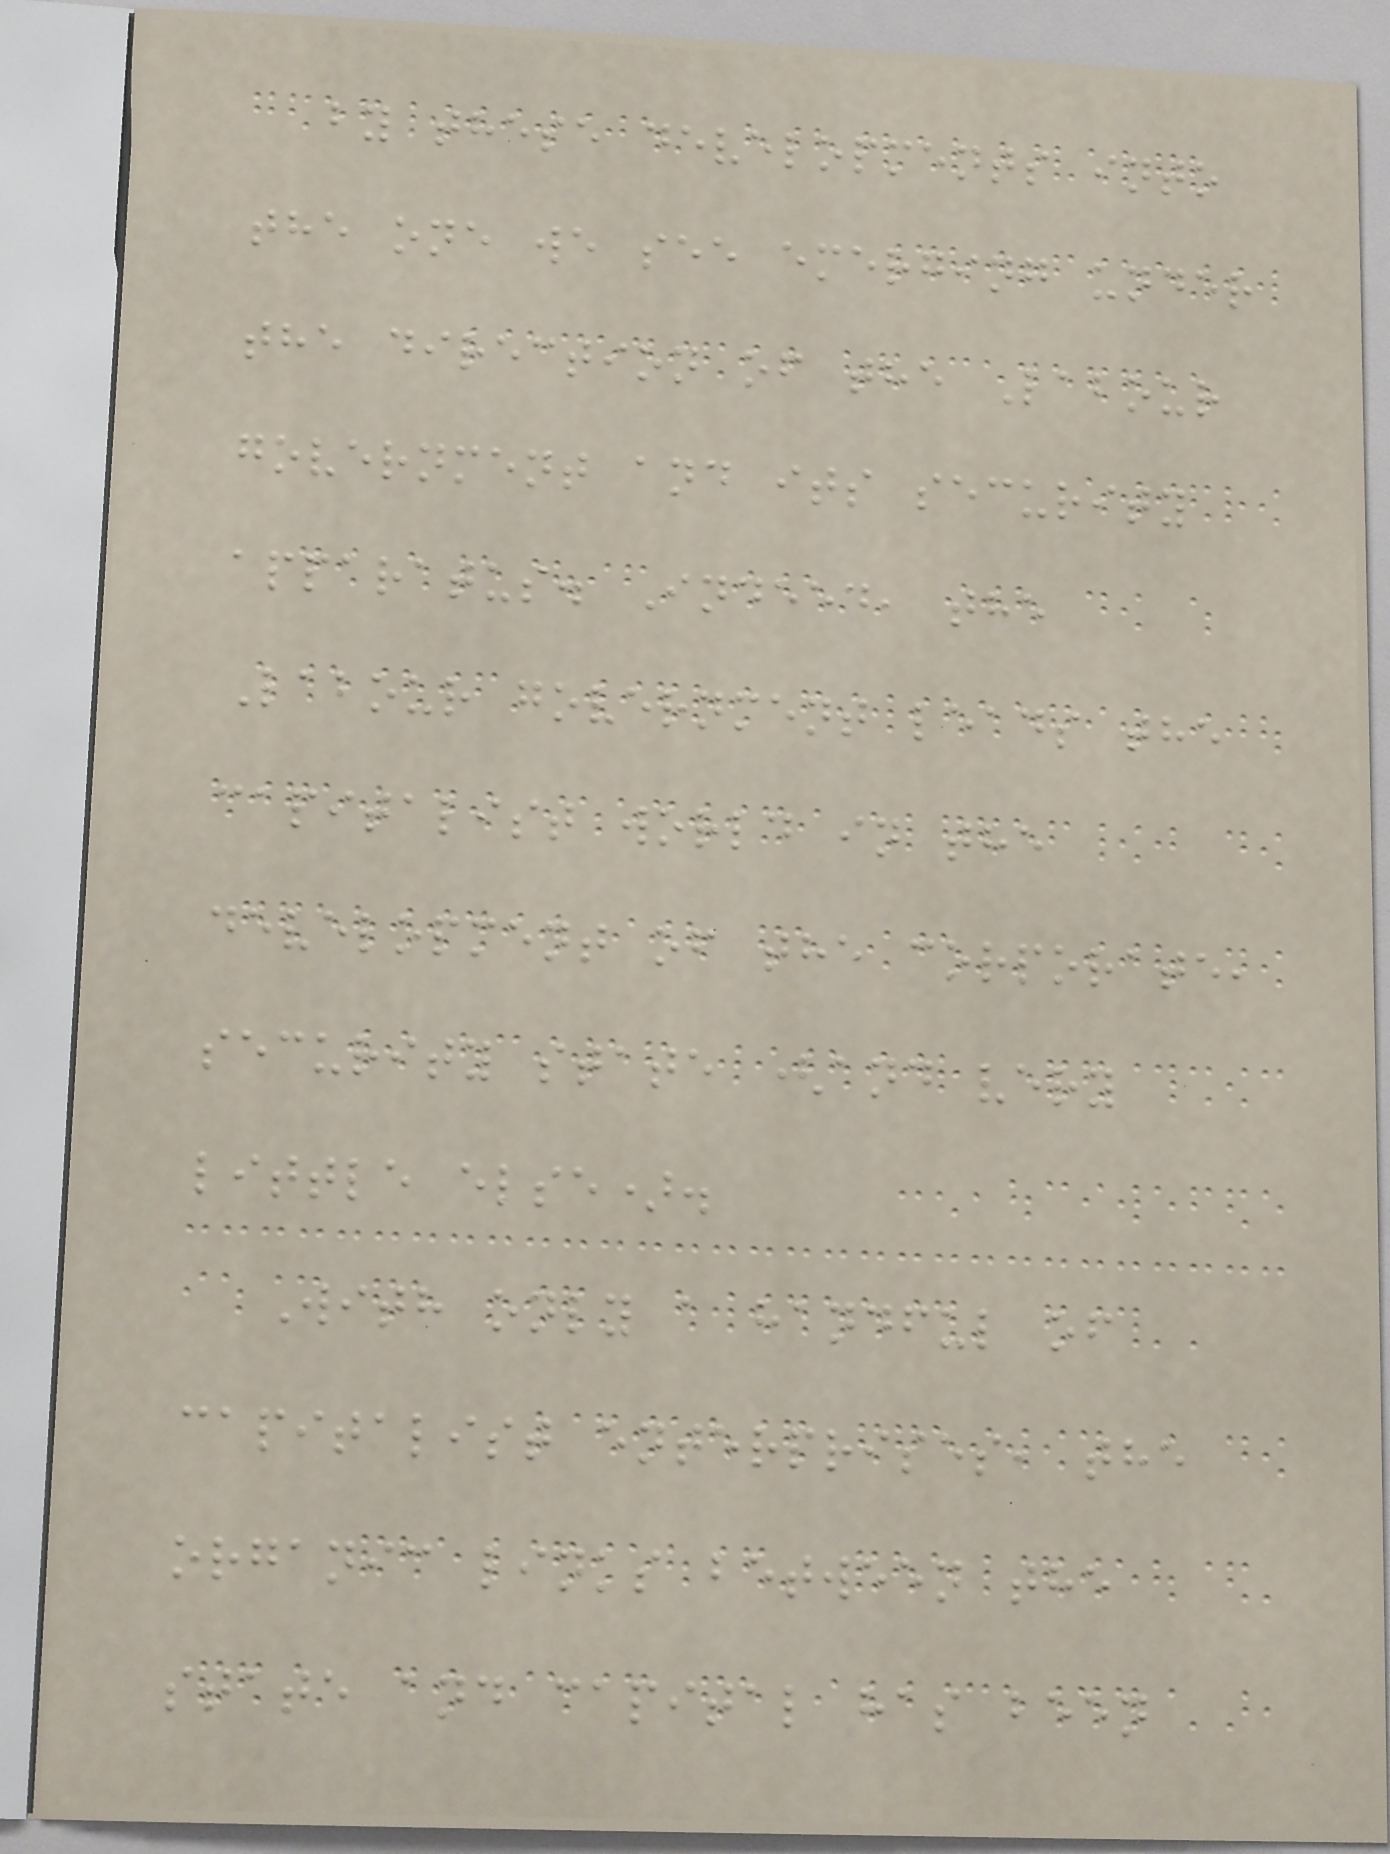by these developments into
the one we see emerging under
the direction of the Labour
government and its security
apparatus. Indeed, the
Labour government leads the
capitalist world in the
development of the corporate,
security state (and very
little else).
With only a handful of
capitalist enterprises, the
organic links between the
state and capital has been
